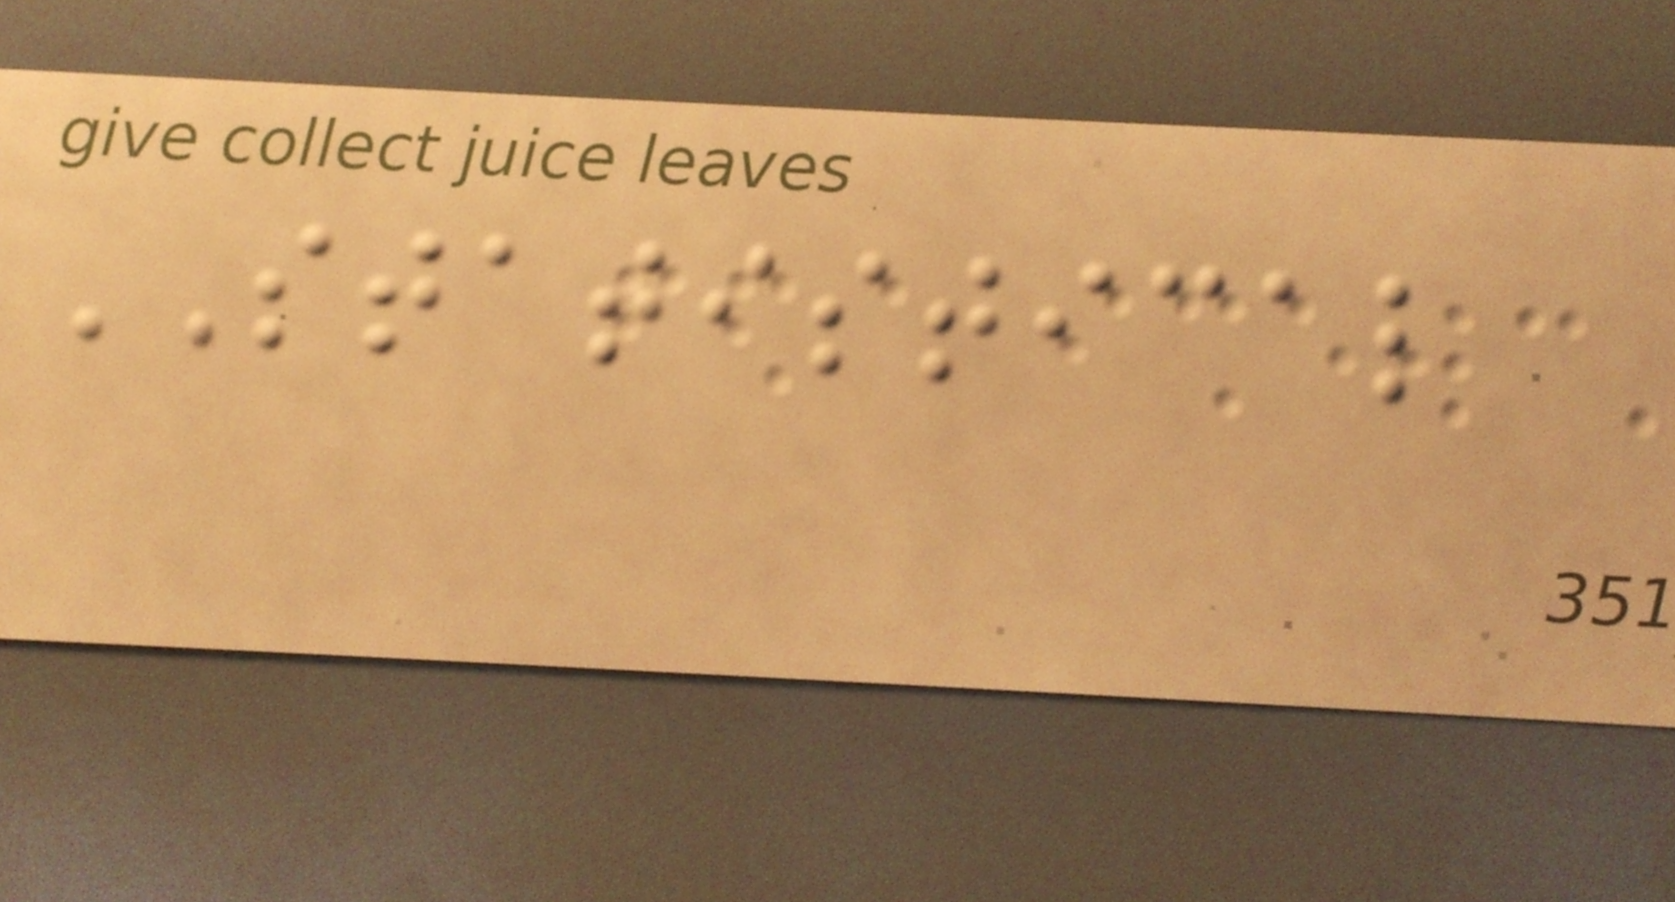STATISTICAL
